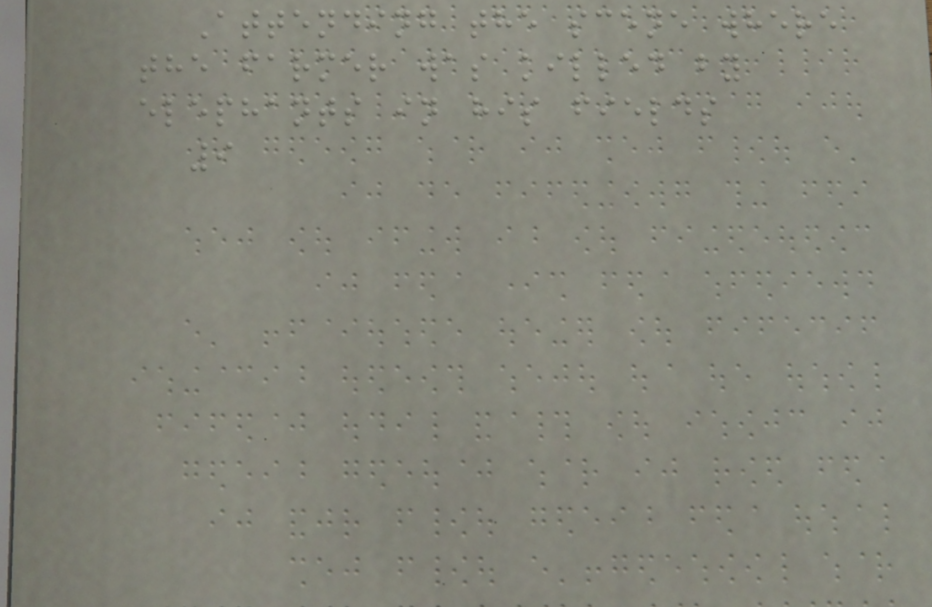Attending the scene where
the farmer was killed by
elephants in his fields
9
